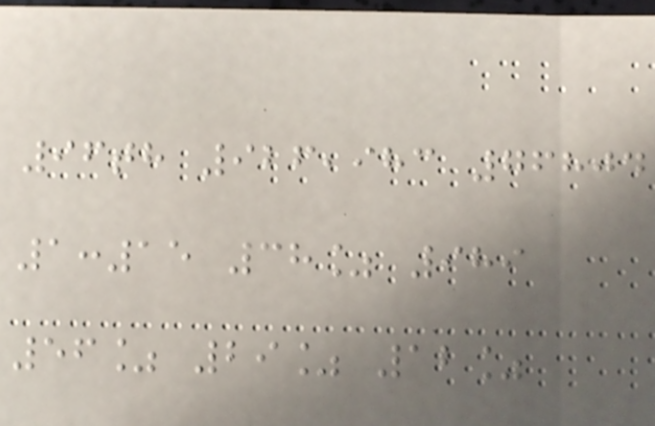96th 926,983 76804
1:15 38% 989
56% 29% 12%
